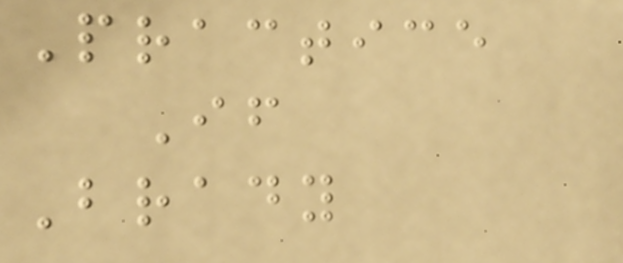Practice
If
Brady
